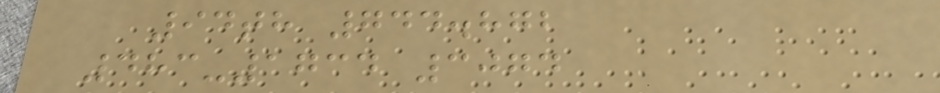94th 744.872
483-1734 3074
